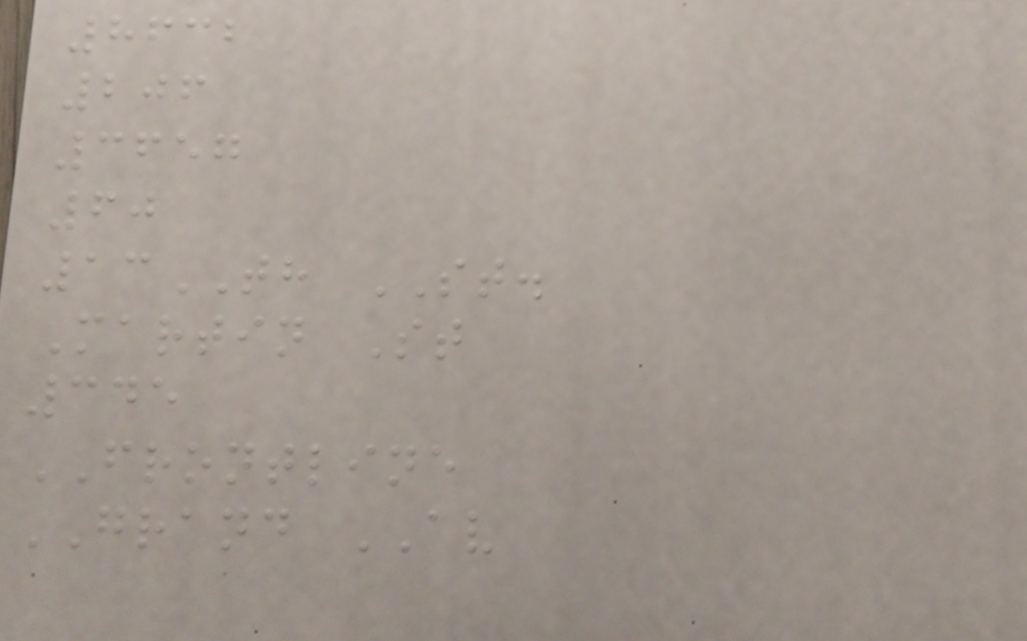8632
206
3657
60
13TH ST.
Martin St
345
FRONTLINE
GRAND AV
